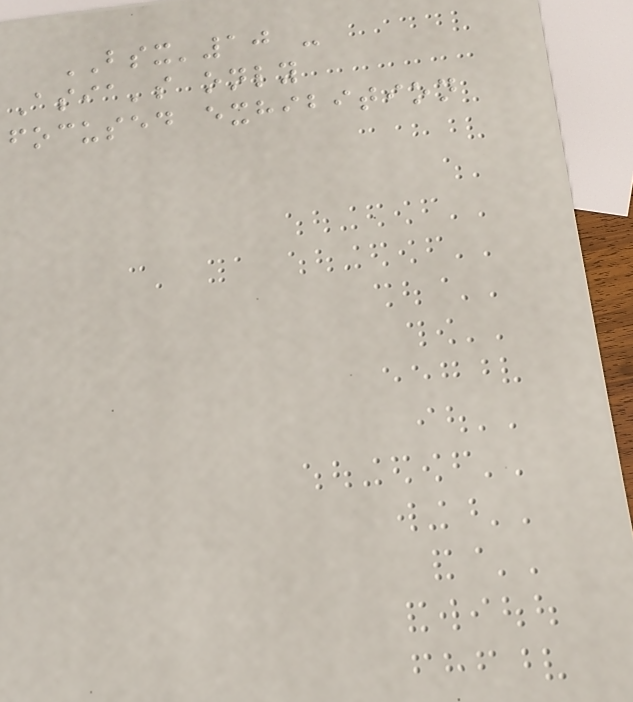BSX'10 -
Asia's only
focused exhibition
